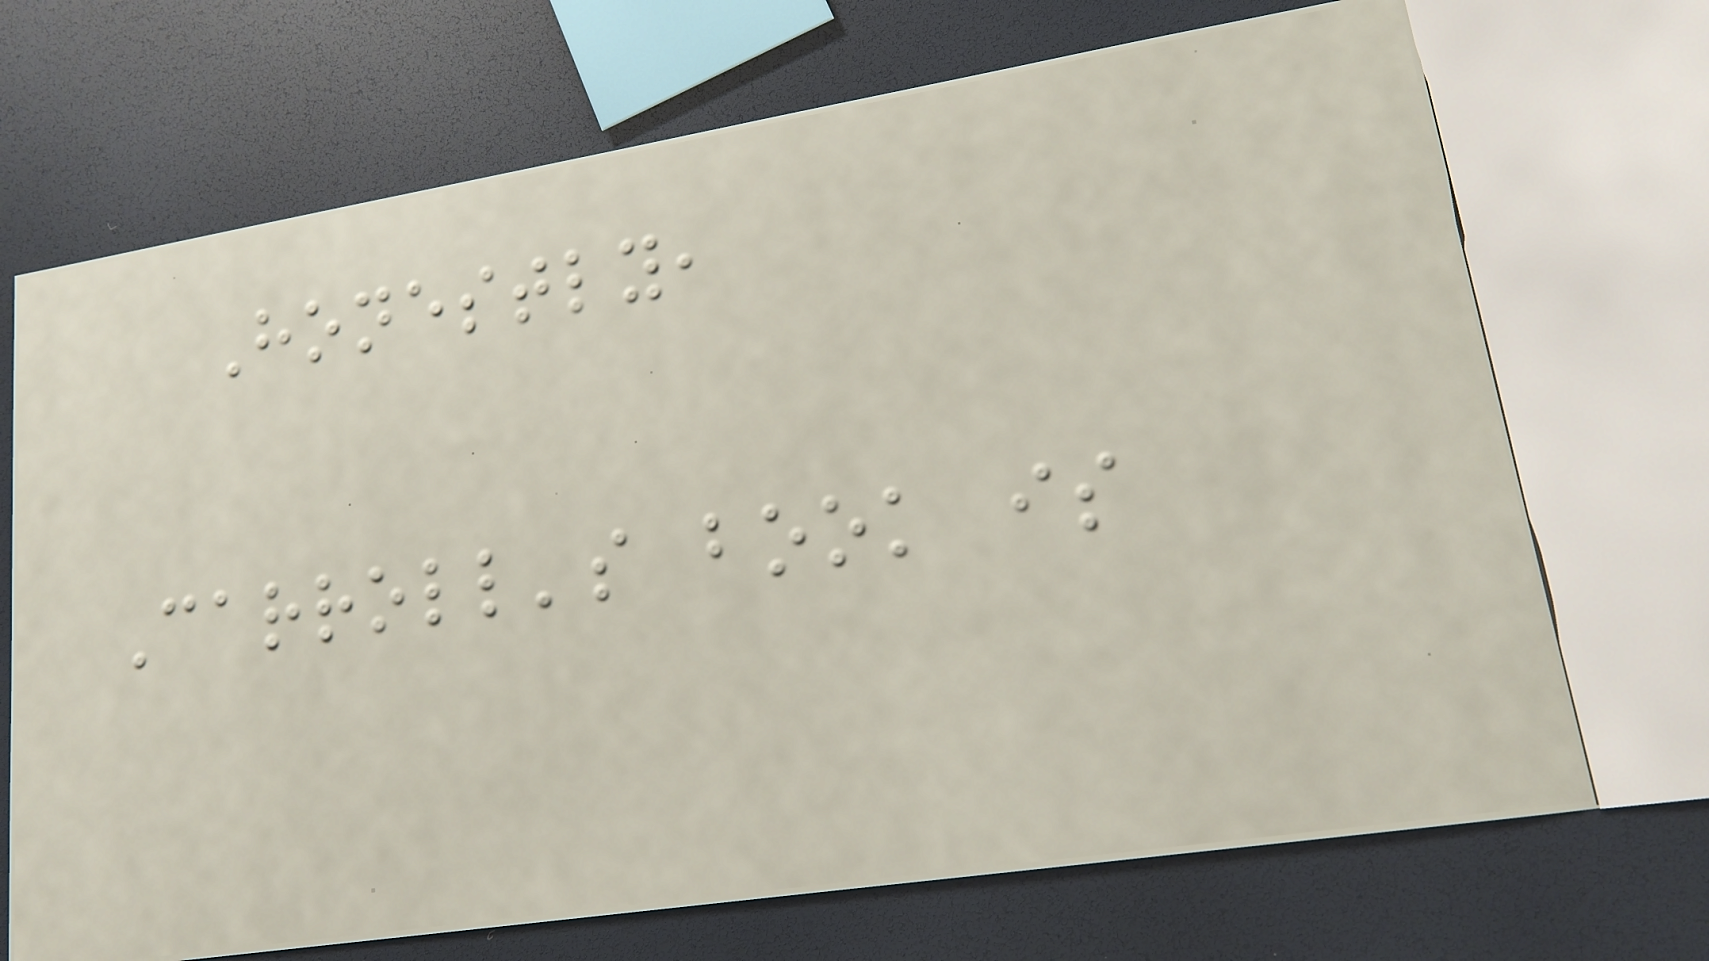Honestly,
Carroll's book is
